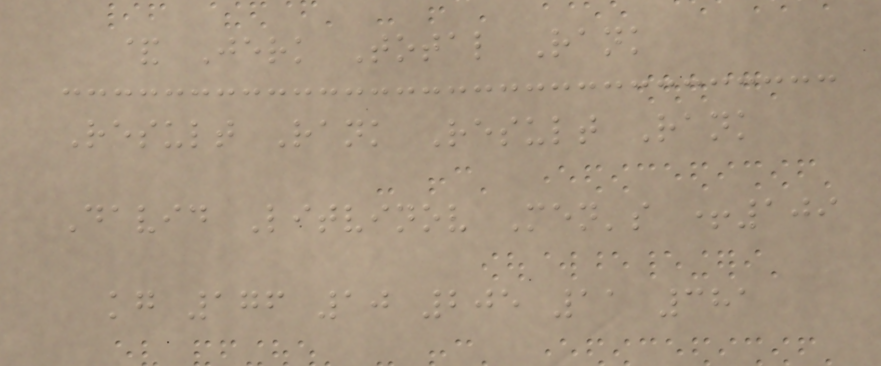& Jerk Total Rank
Result Rank Result Rank
David Litvinov Men's +109
kg 176 10 205 11 381
